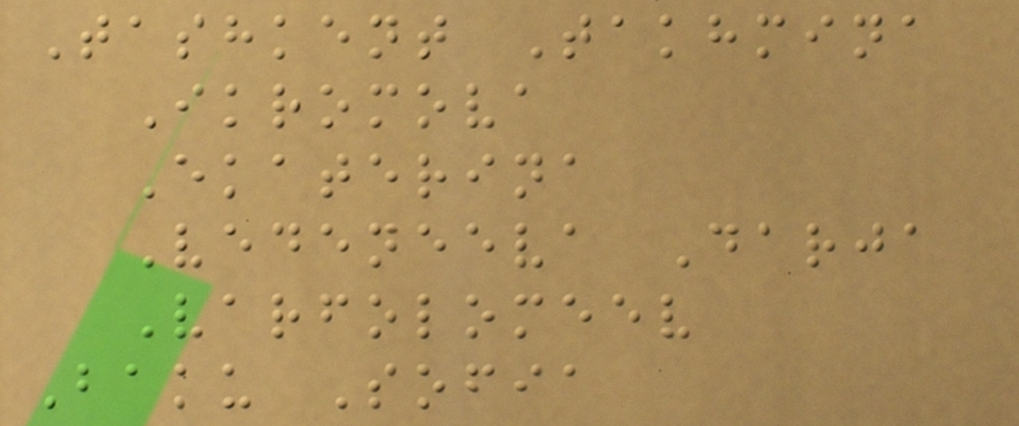Tashkent Takhmina
Ikromova
Ekaterina
Vedeneeva Darja
Varfolomeev
Baku Sofia
